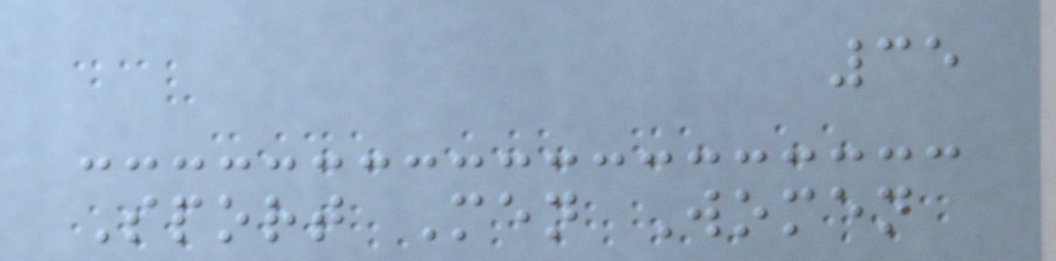35
Sport Men Women
